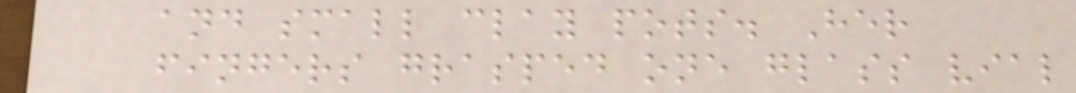and small clay pots. Her
fingers grasped one glass vial
